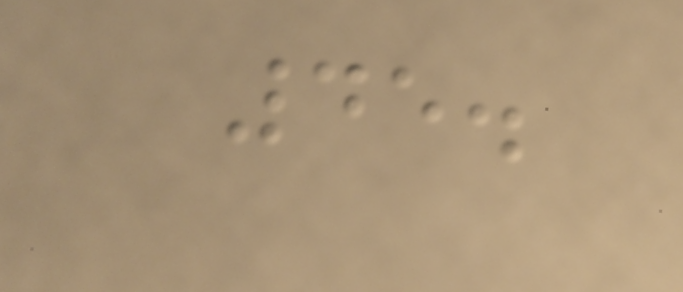45.
